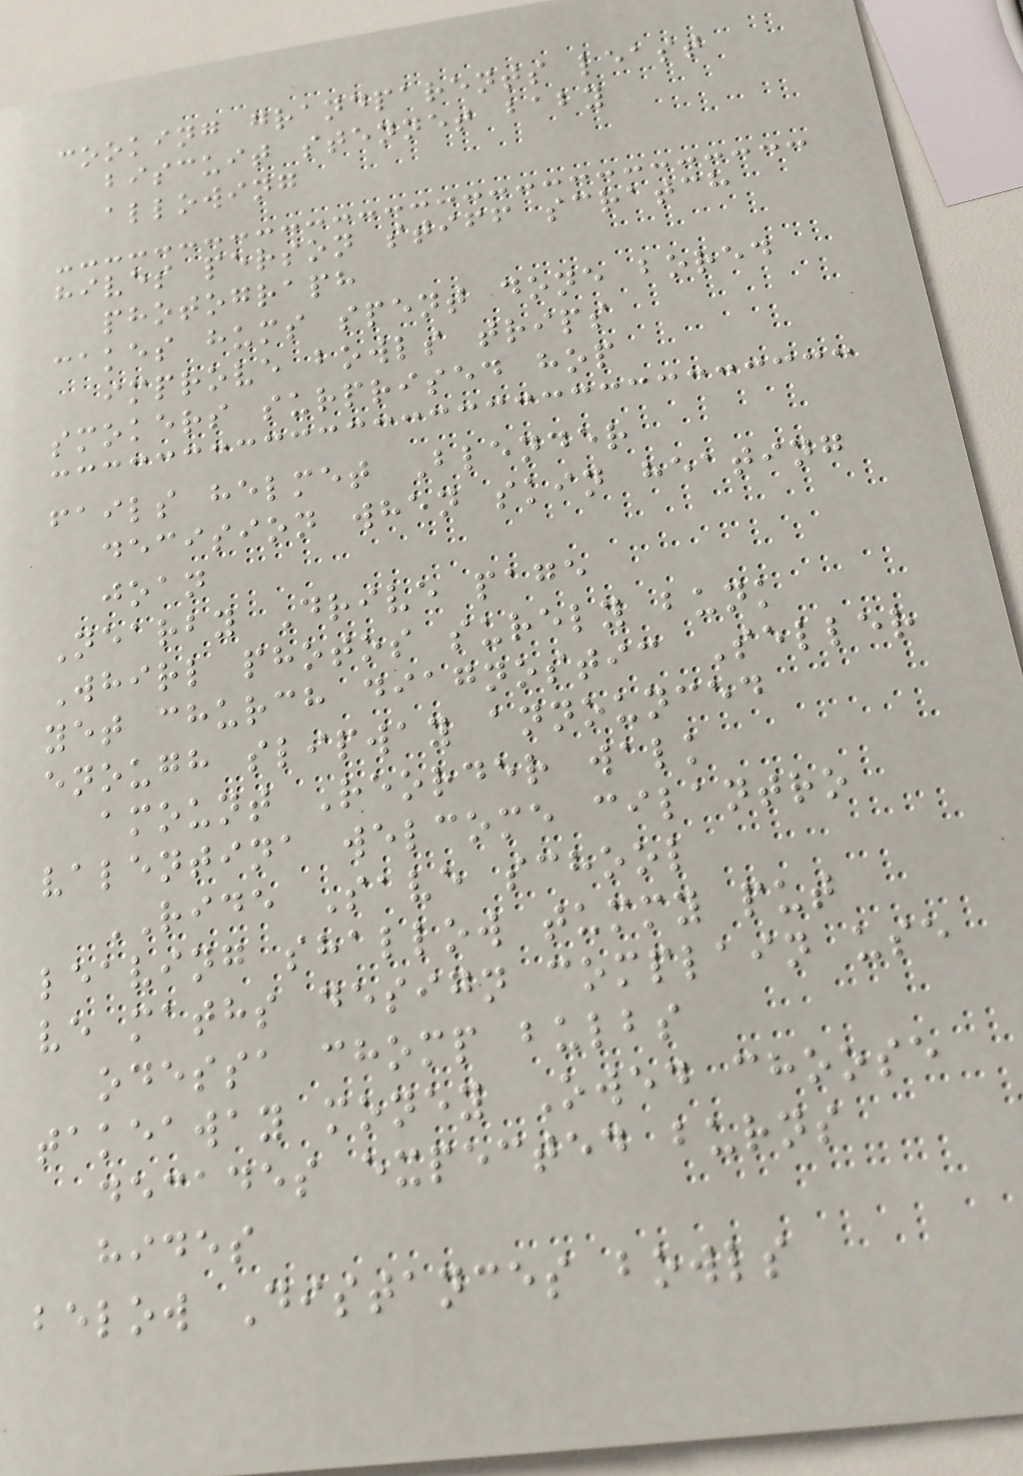cooking grandparents least
biscuit stennet baby
allowing
hives person stiff scratch
photograph
cakes hums spent done bored
improve bowls trips
smokers surprised hop
fails helmet Blender
decision when skin heating
joan
Nearby Drive page
Whirl photos surely bunk
yet church diagnostic Seller
enough slipway announced
amount Reorder walk
valentina welcome cilantro
RIDE Save school
leaving shallow tummy put
ve maths design complain use
odessa chomp bulbs
takeaway money Owed choose
decades expected burns
hides
below Distances bowls
